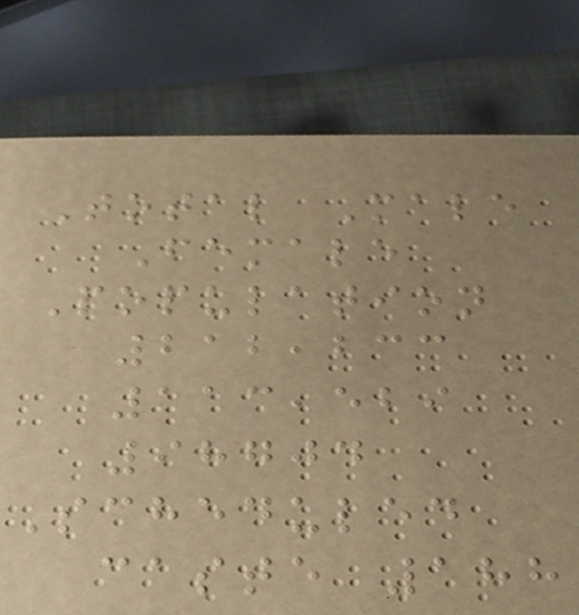Total Male
Female
Population
212,233
113,529
98704
Scheduled
caste 188
